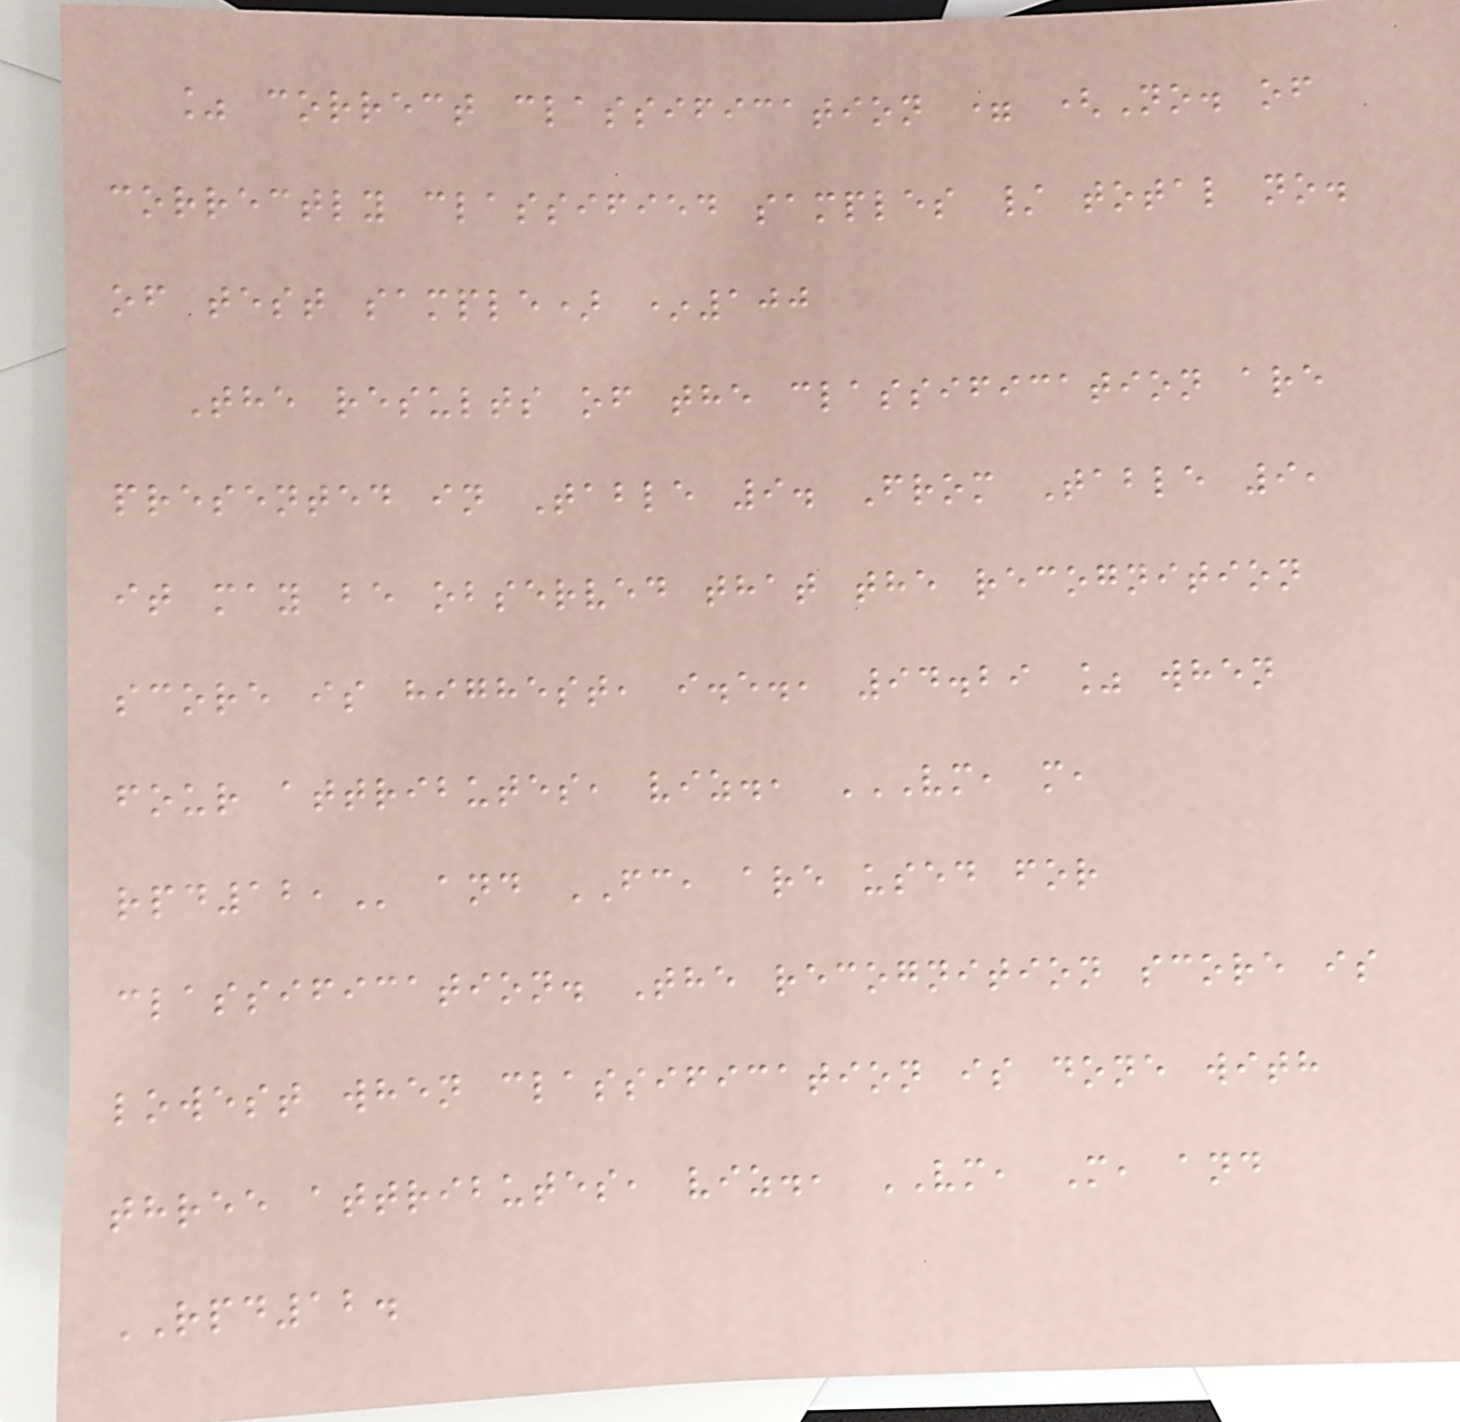% correct classification = (No. of
correctly classified samples / total no.
of test sample) *100
The results of the classification are
presented in Table 9. From Table 9,
it may be observed that the recognition
score is highest, i.e., 94.29 % when
four attributes, viz., VM, M,
RPD12, and FC, are used for
classification. The recognition score is
lowest when classification is done with
three attributes, viz., VM, M, and
RPD12.
